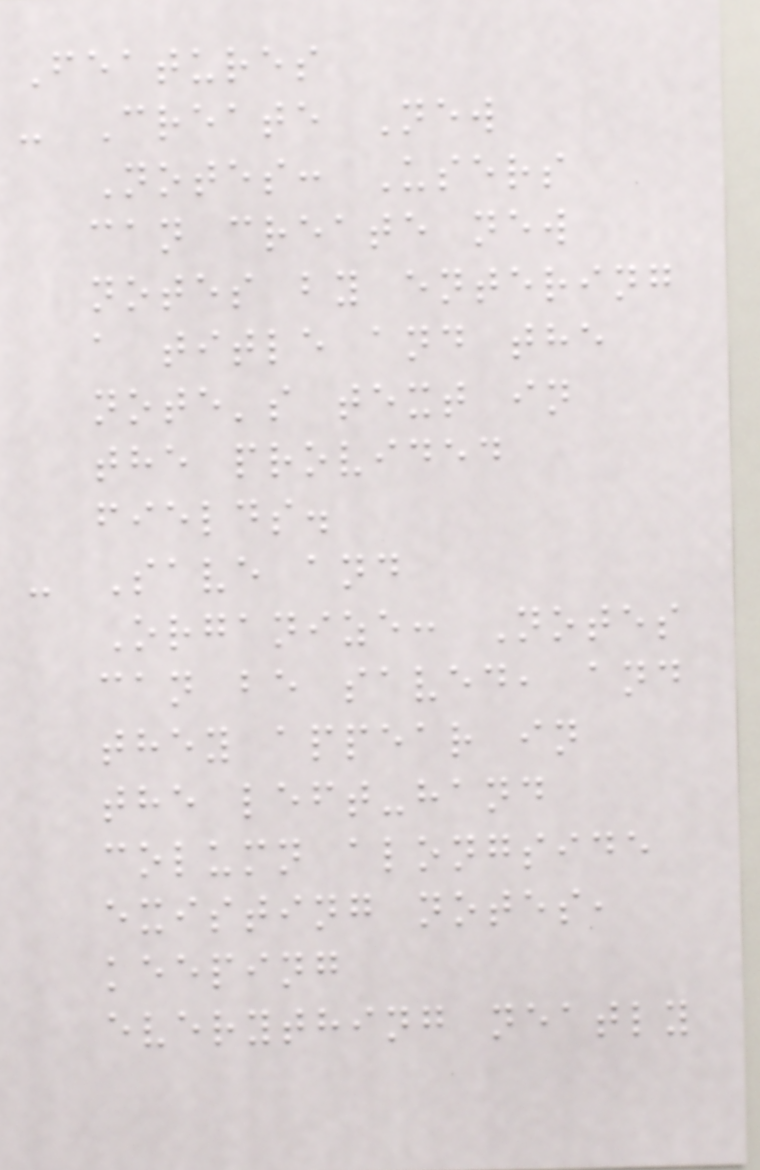Features
- Create New
Notes: Users
can create new
notes by entering
a title and the
note's text in
the provided
fields.
- Save and
Organize: Notes
can be saved, and
they appear in
the left-hand
column alongside
existing notes,
keeping
everything neatly
